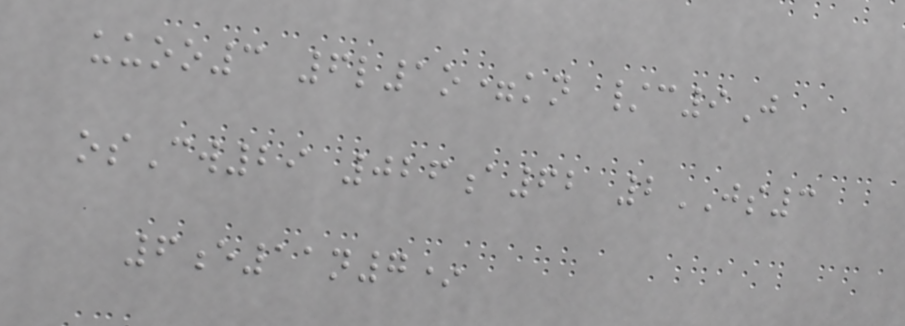uuoo3 6l1o=kn /c9J
osCw29 026a62 2JS3
6e11n7*
